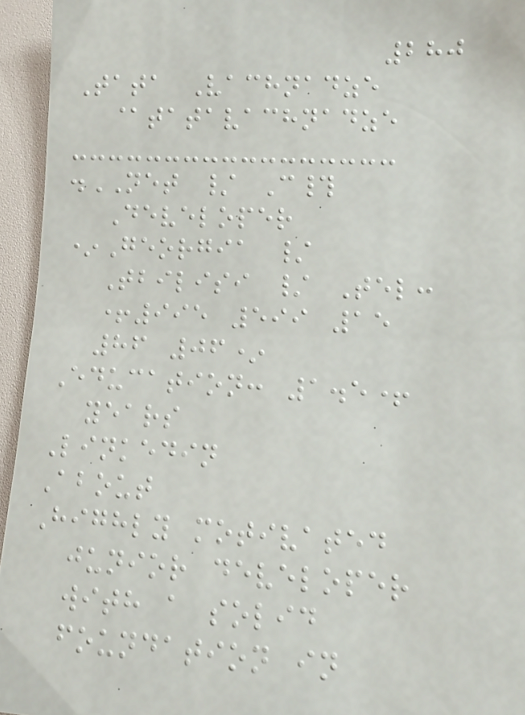280
Tata Vachnadze
@tatavachnadze
.NET / C#
Developer
*Georgia /
Tbilisi / Tel:
+995 599 15
86 06*
Education: 1.5+
years
Linkedin
About
Highly motivated
junior developer
with a solid
foundation in
